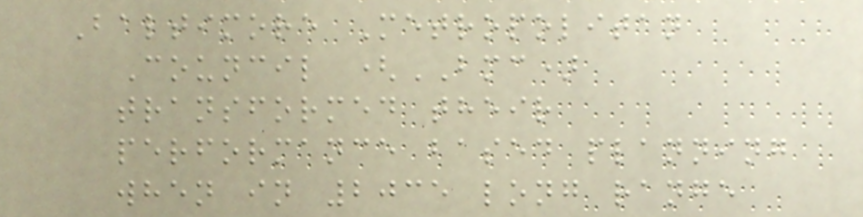Baltimore Metropolitan
Council (BMC)
transformed their
performance based planning
when in 2035 long range
